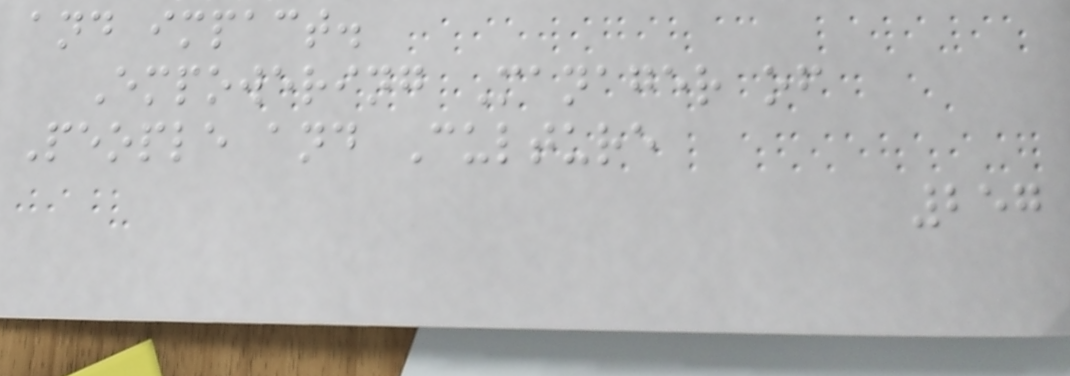and impact.
Empowering Manager of
People and Culture
257
